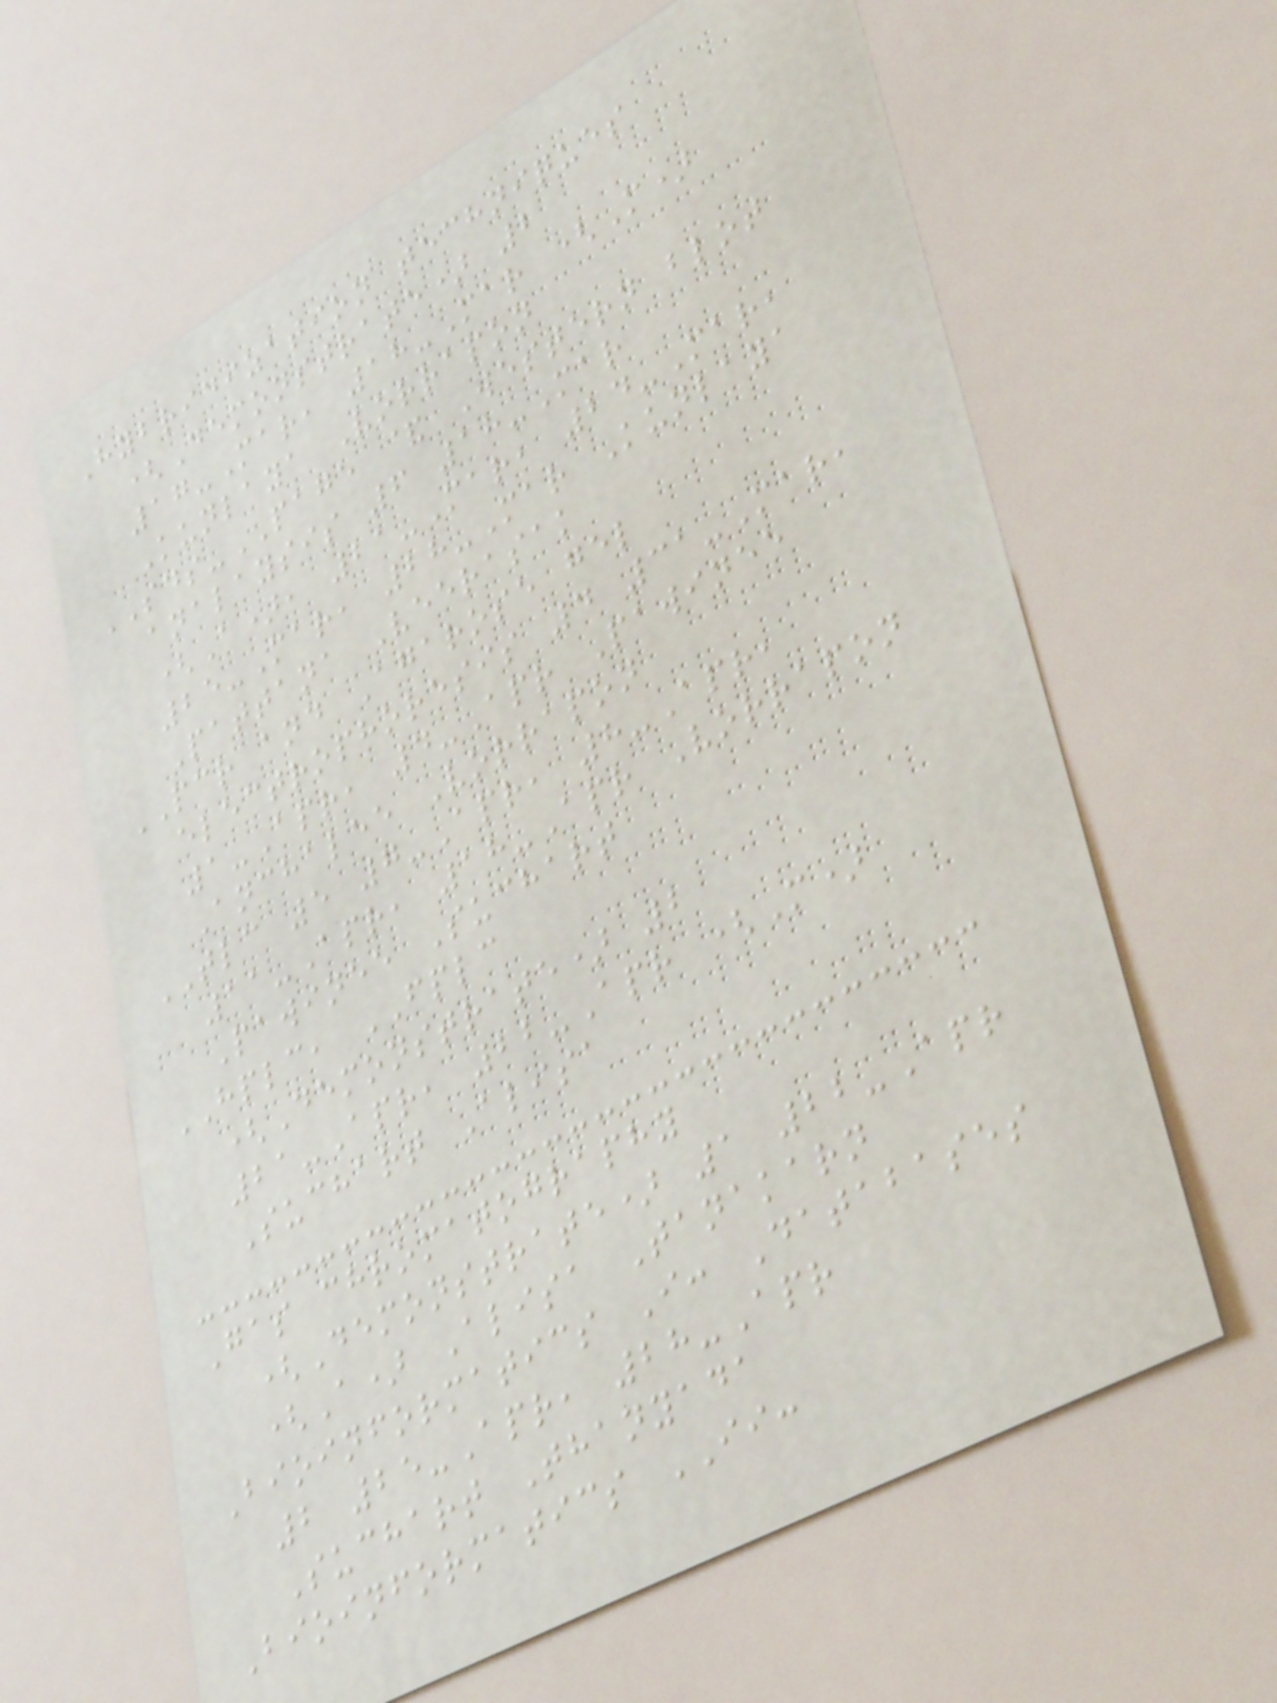Hybridization techniques
(Demonstrate) 2
17-Mar, 18-Mar (M)
Kunlaya Vorrapon
SDS-PAGE & Western blot
analaysis 6 18-Mar
(A), 21-Mar, 24-Mar,
25-Mar, 28-Mar Kunlaya
Pattana Veerasak
PCR and Agarose gel
electrophoresis 4 31-Mar,
1-Apr, 4-Apr Pawinee
Anchalee Vorrapon
TLC 5 7-Apr, 8-Apr,
11-Apr, 18-Apr Vorrapon
Pawinee Suchart
HPLC, FPLC
(Demonstrate) 2
21-Apr, 22-Apr (M)
Suchart Alisa
Gas chromatography
(Demonstrate) 1 22-Apr
(A) Alisa Tanakarn
Bioinformatics I: Databases
2 25-Apr, 28-Apr
Suchart Thanyada
Bioinformatics II:
